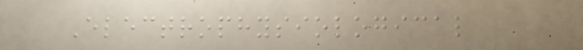Electrophysiological
